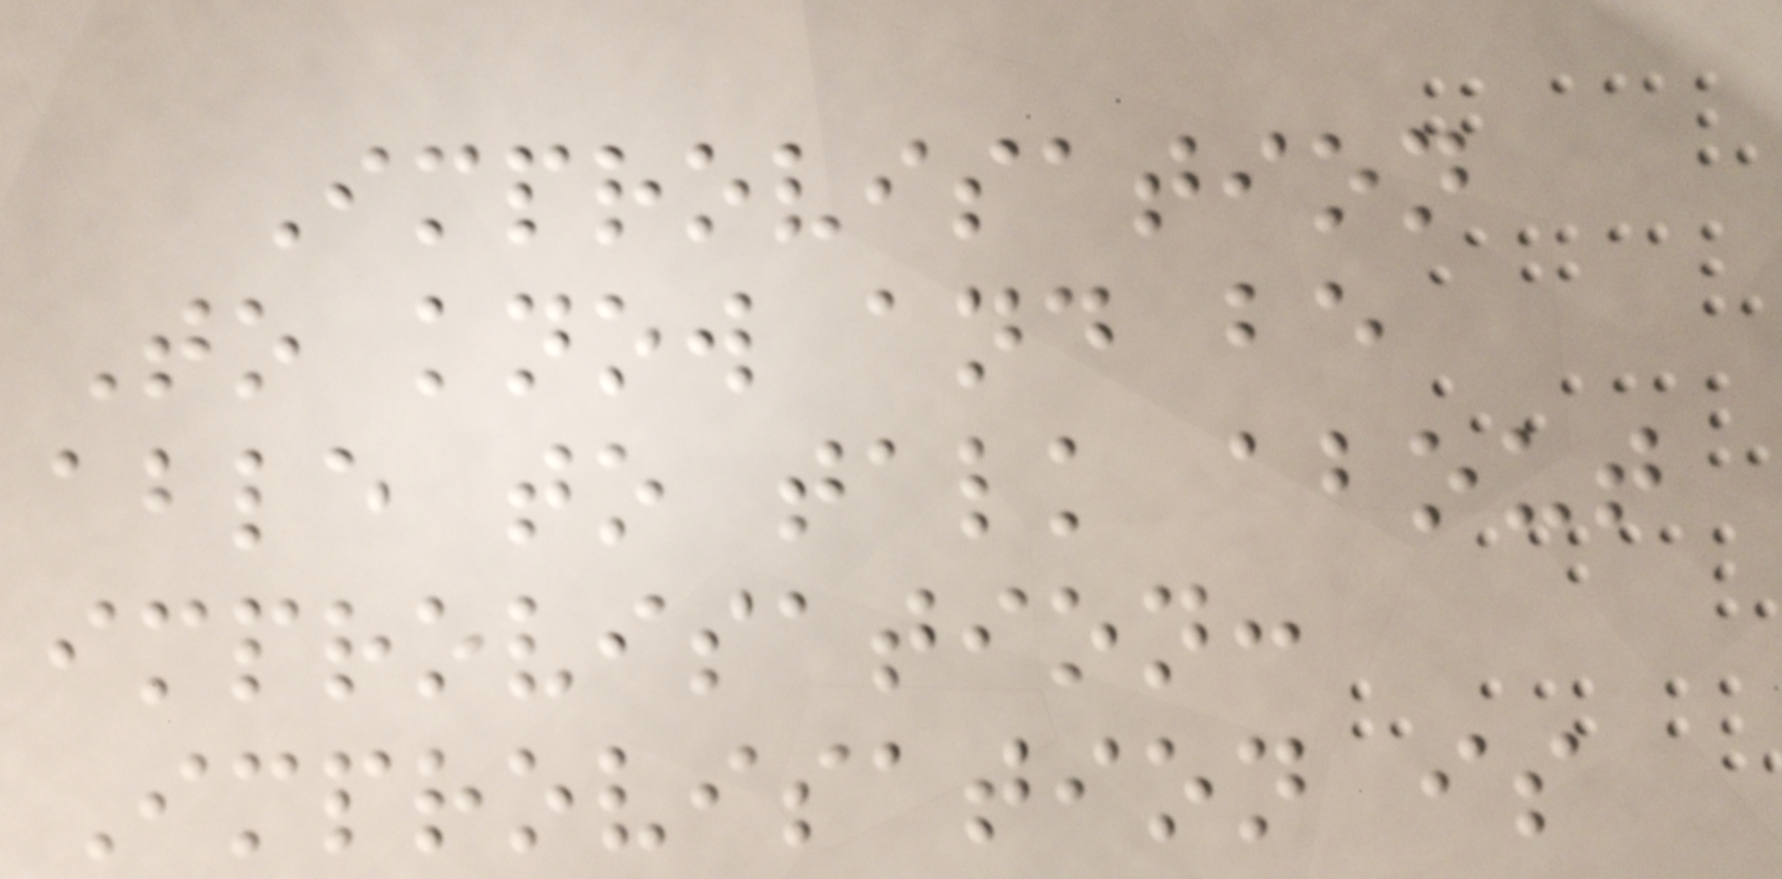Improvisation
To know and be
able to talk about
improvisation:
Improvisation is
